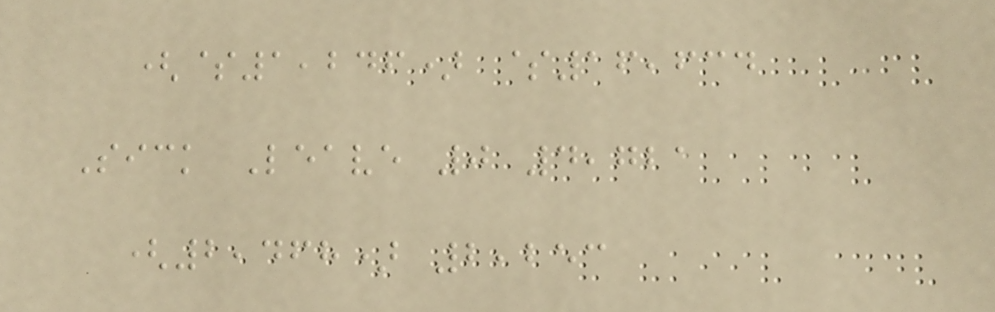($1,246) $16,634
Sick Leave 0 4,721
(2,468) 2,253
